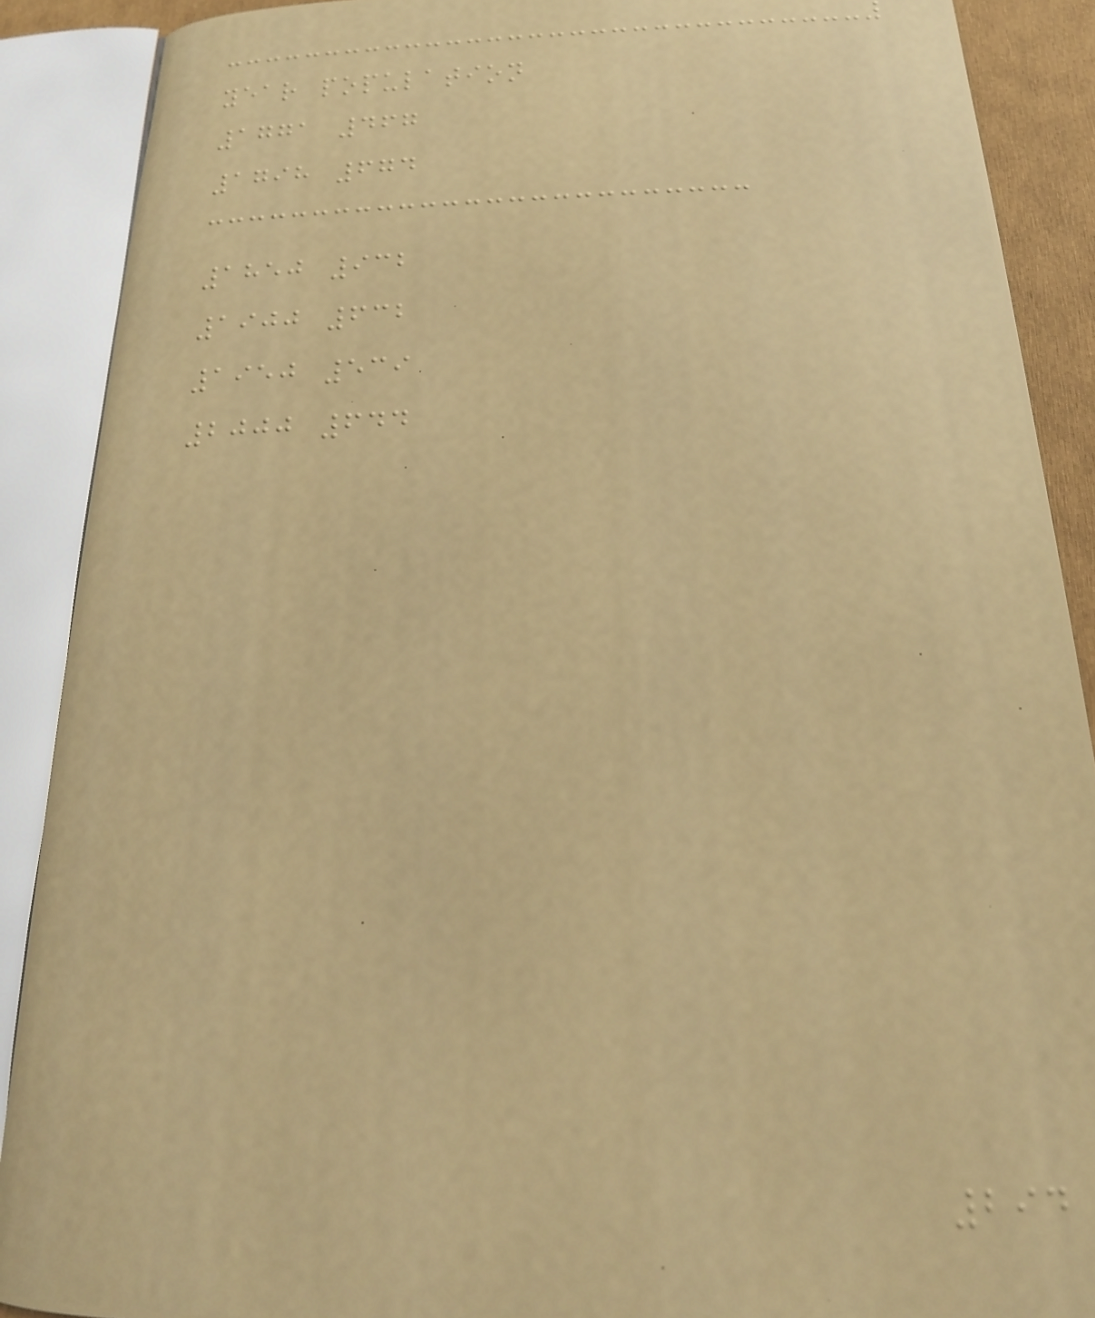year population
1771 467
1798 674
1850 932
1900 632
1950 539
2000 644
294
